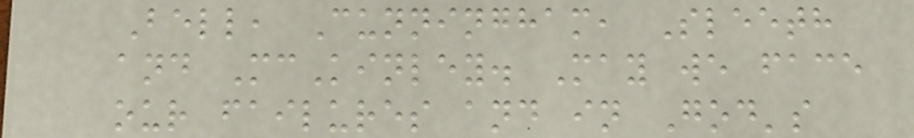Bell, Cunningham, Sleeth
and McKinley. May we face
our failures and in God's
